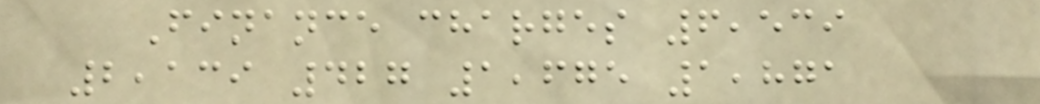Finance charges 6,539
2,139 427 1,675 1,871
